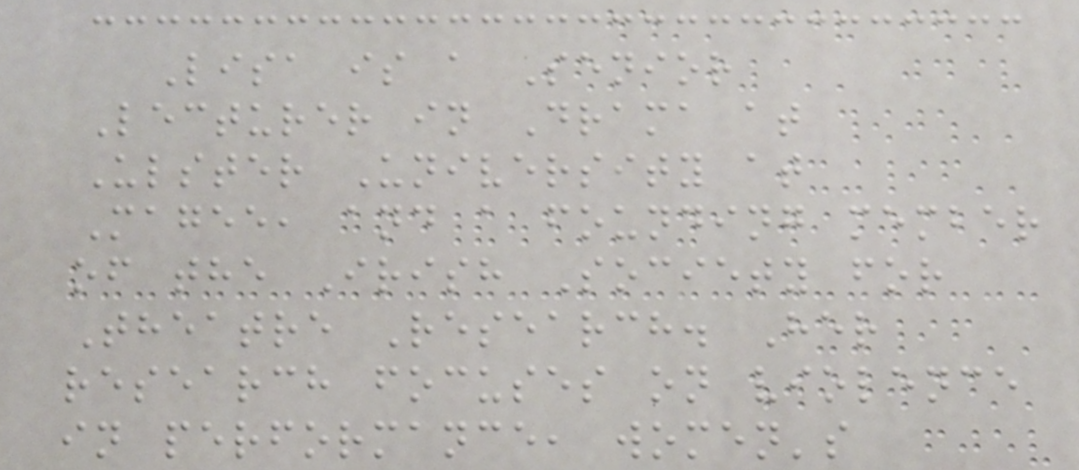Lisa is a Senior
Lecturer in Drama at
Ulster University at
Magee, and a founding member
of the Irish Society for
Theatre Research. Her
research focuses on violence
in performance, women's
